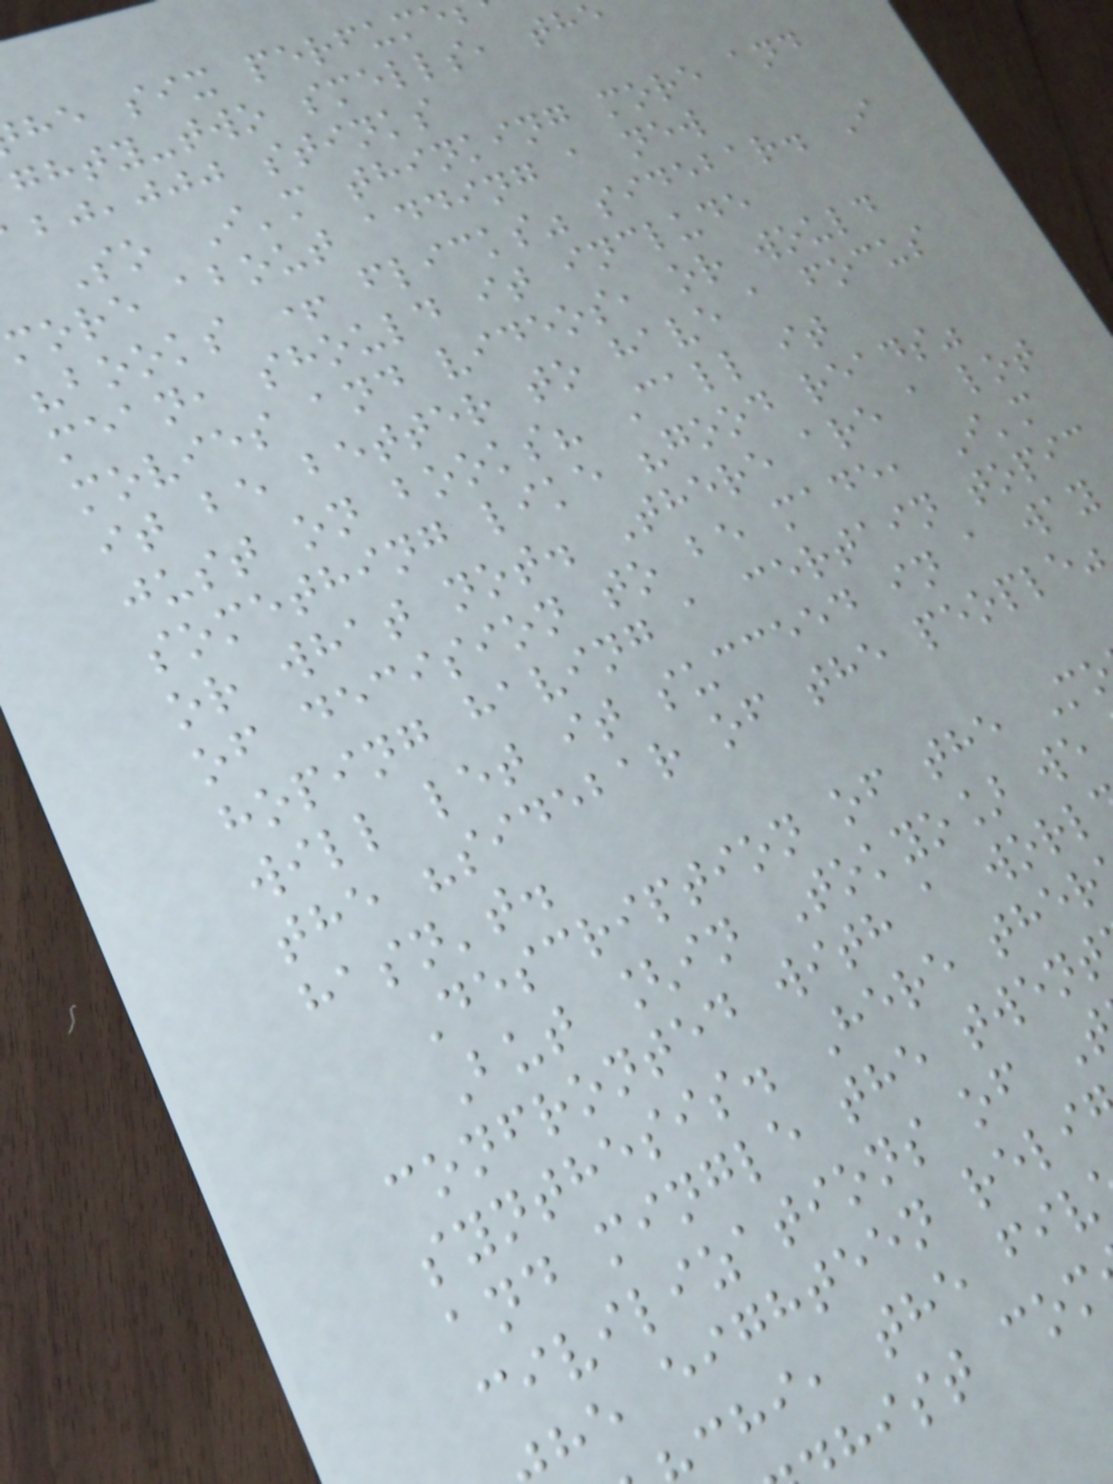he six perfume
ghty-two smells, the
,jjj stinks
So I'm thinking more and
more about adding a new
"books + flicks" sidebar. I
mean, should it include
movies and videos, or would
it be better to have a focus
just on books? Call it
something like "good reads"
or what not. There are a lot
of decision to be made, I'm
hoping having a certain topic
will let it succeed in a way
the "sidebar of the people"
hasn't.
Description of the M
But [in Tokyo] we
confronted with a worl
synthesis. Here ther
and mingle the twent
civilizations of
he eighteen reli
chi, the fiv
hist com
